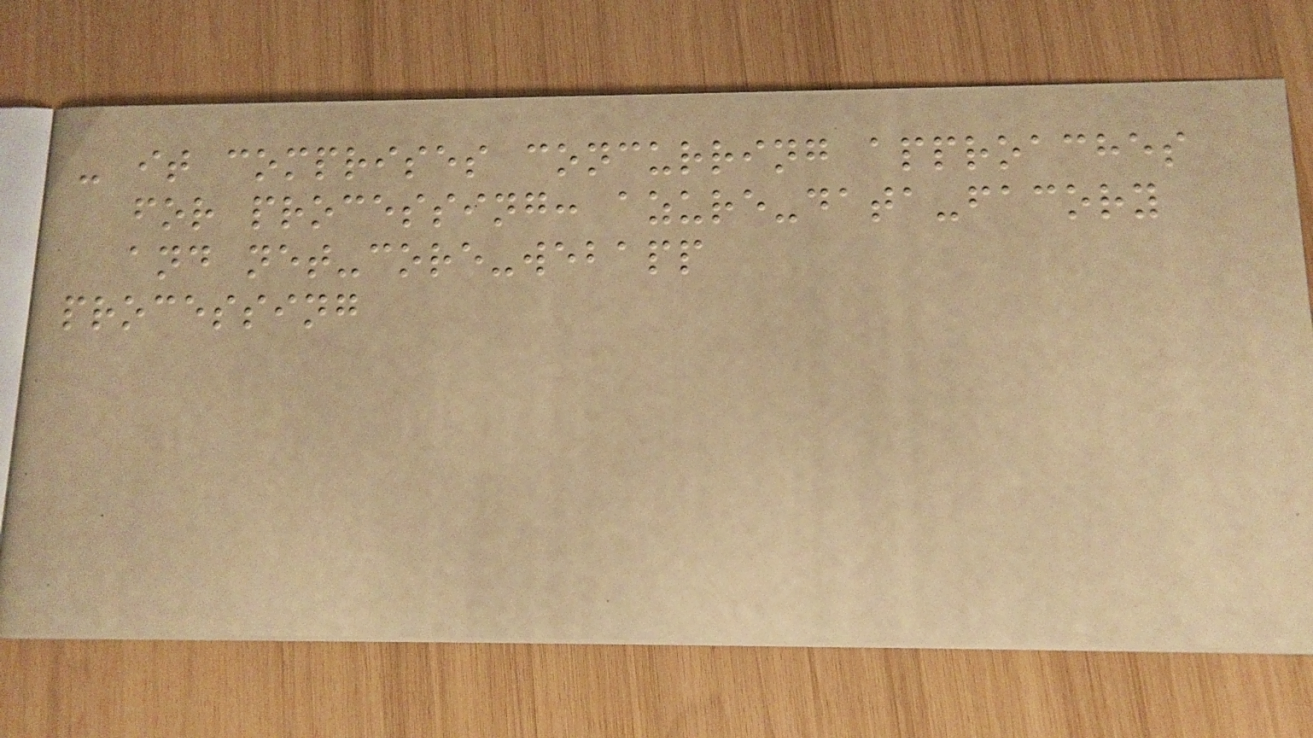- it comprises concurring approaches
for processing: azure-data-facory
and net-core-webapp
processing
